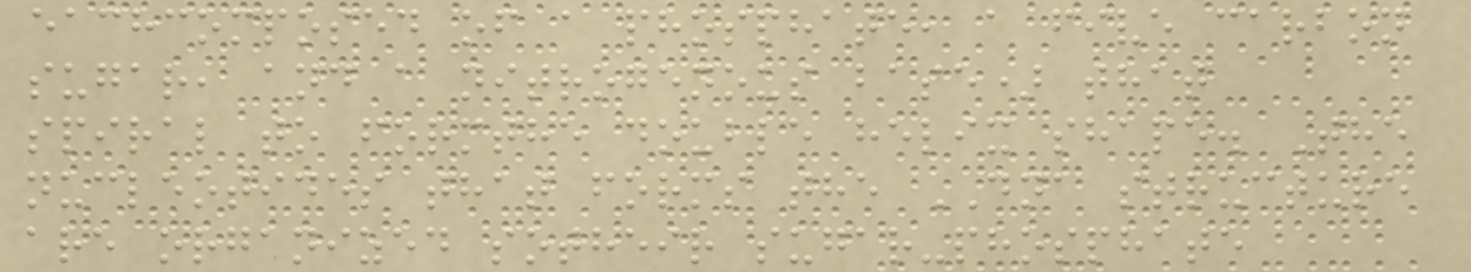eachcomposed of a phosphate, a five carbon
sugar, and a nitrogenous base) that
spiral to formthe double helix shape. The
nucleotides that forms the DNA structure
are organized sotheir sugar-phosphate
